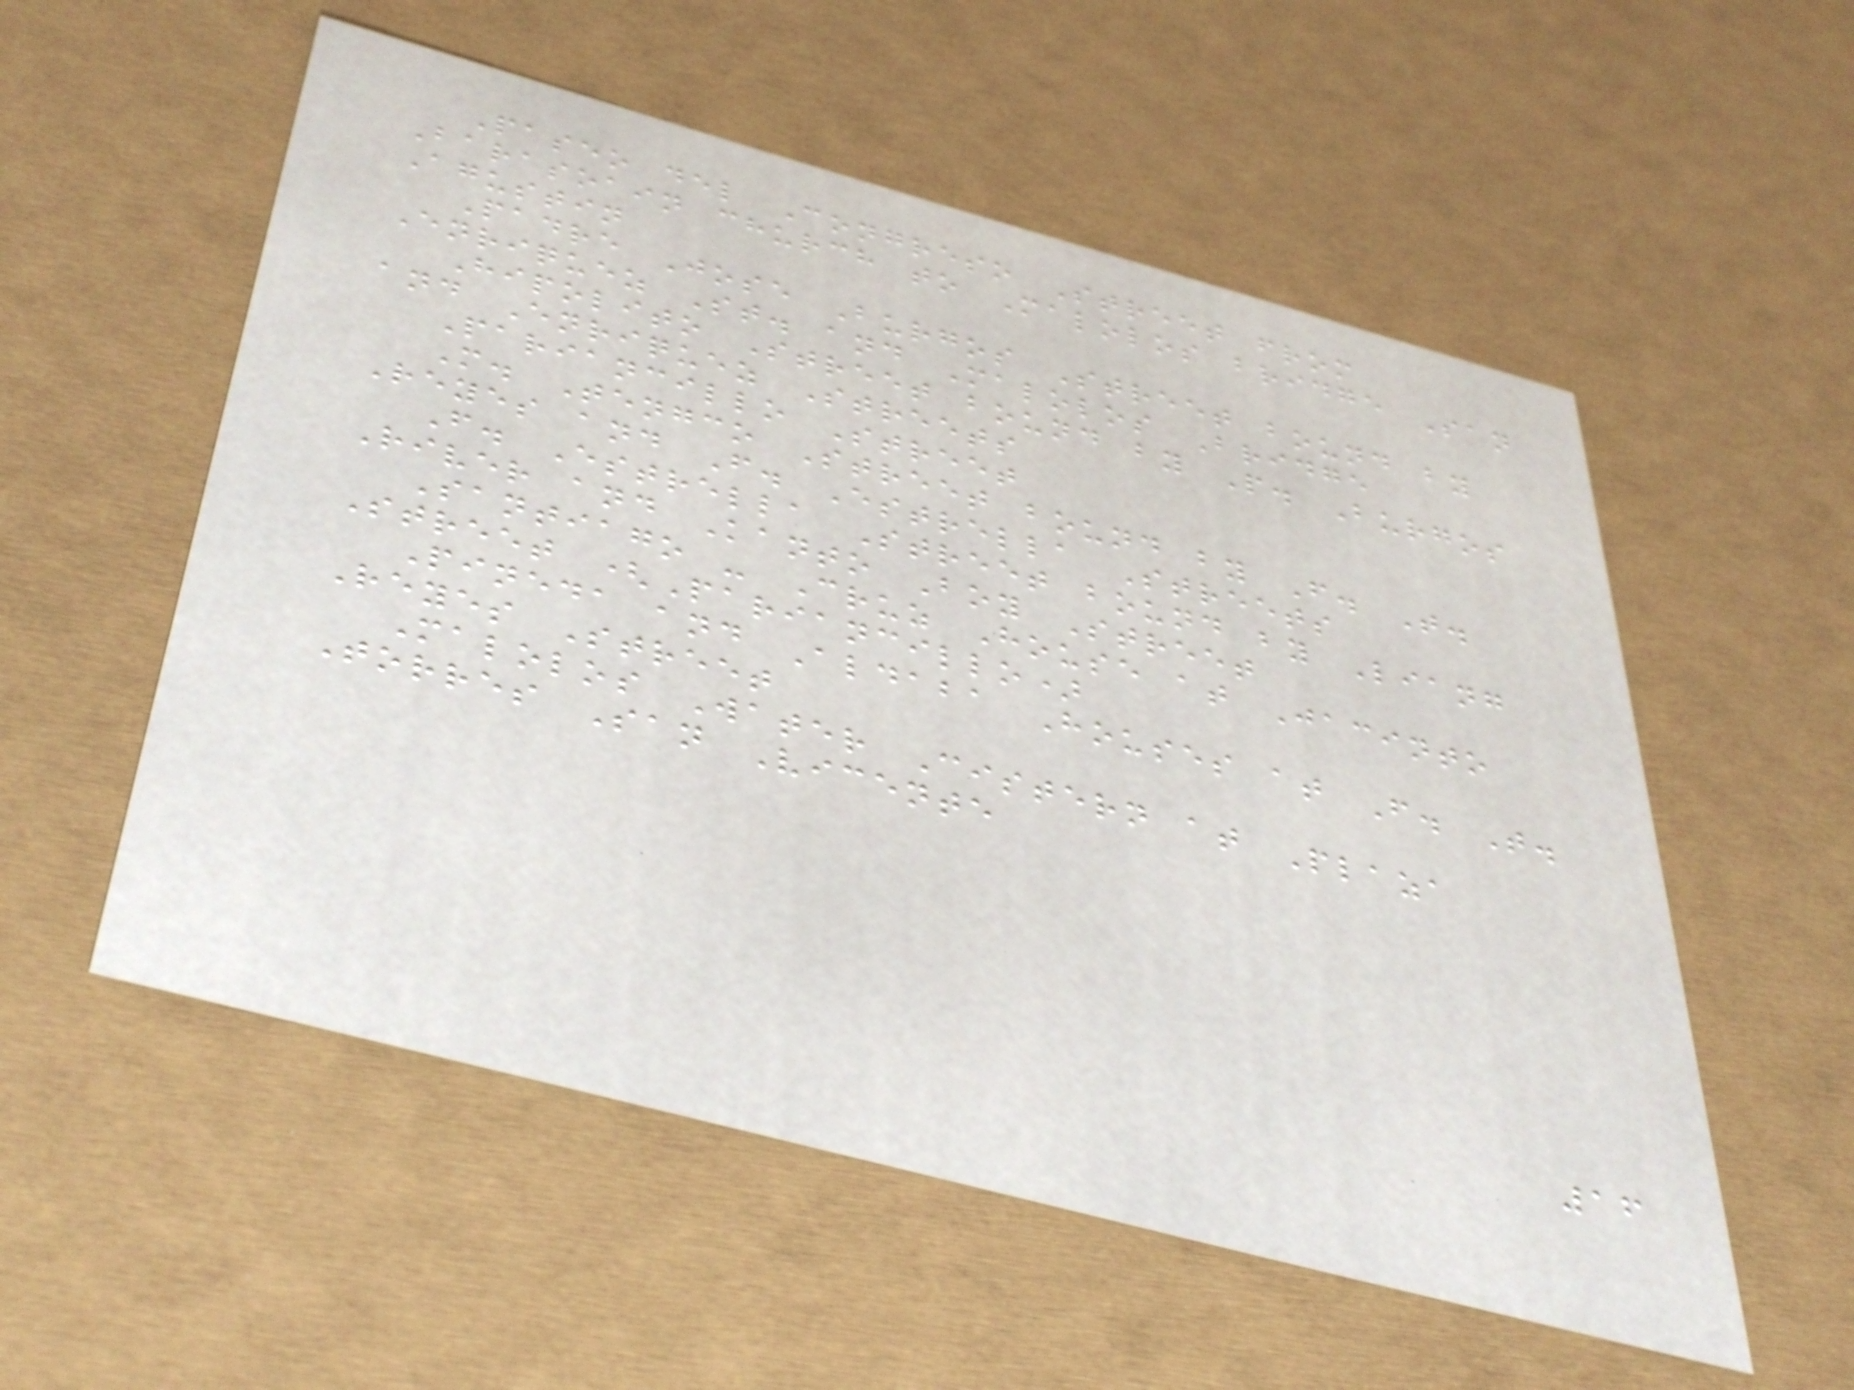Paseo del Congreso Street from
Barasoain church to Malolos bridge San
Agustin
Padre Jose Burgos Street bound by
Enriquez St. and Malolos Bridge
Hipolito Street bound by P. Burgos
and Enriquez Streets
Pariancillo Street
M. Tengco Street bound by F. T.
Reyes and F. Estrella Streets
F. Estrella Street bound by Liang
River and Kanto Boy Street
Santiago - Cruz House at Jacinto
Street (Pariancillo)
Pineda and Aldaba Houses at F. T.
Reyes Street
Malolos Water Cistern at Plaza
Torres San Vicente
16
